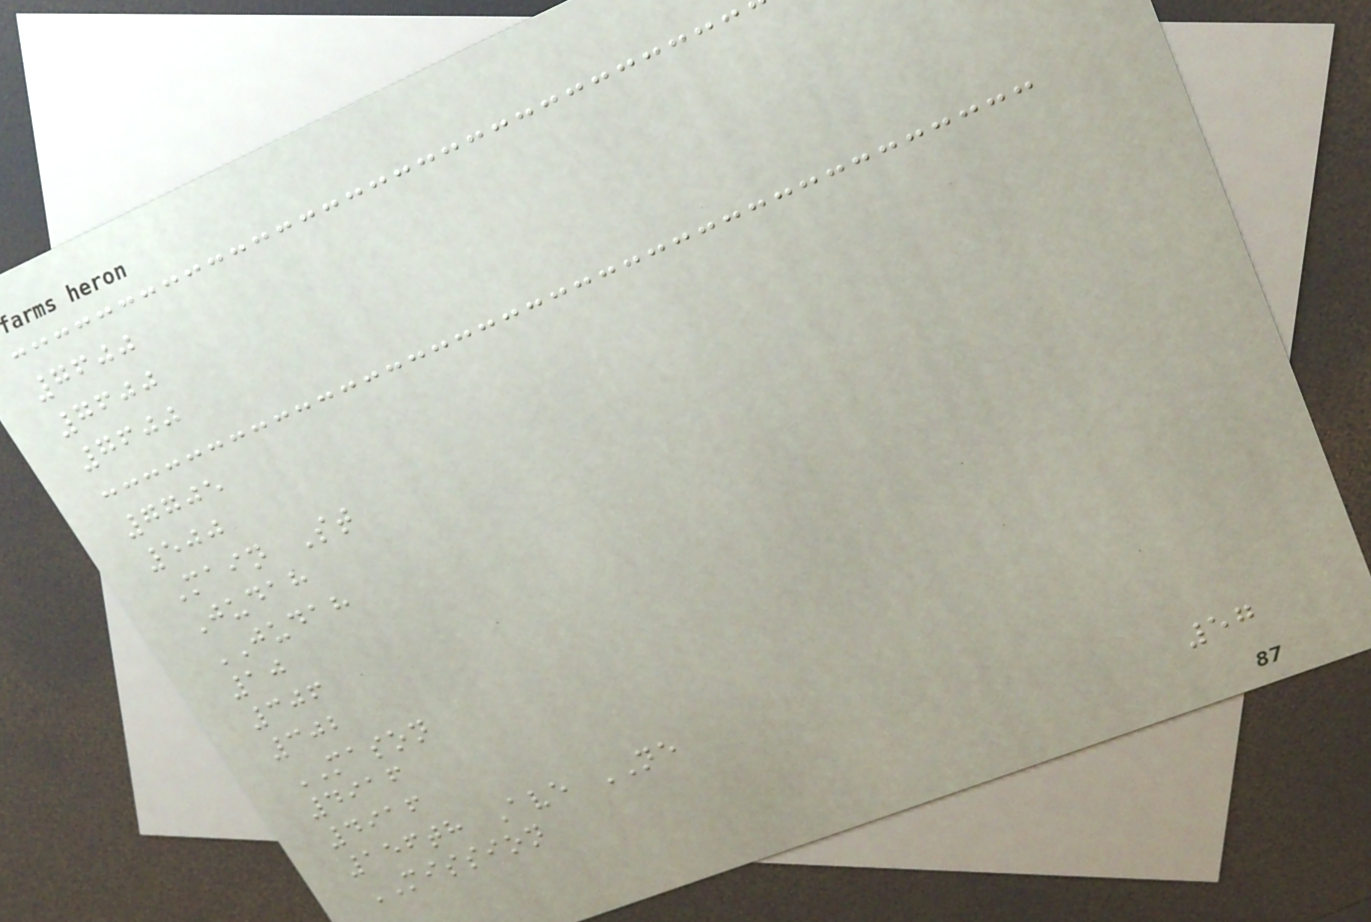7600
7600
7600
7705
500
Main St
Judah
JUDAH
10
306
302
MASON
4916
4916
156th Ave NE
MISSION
57
